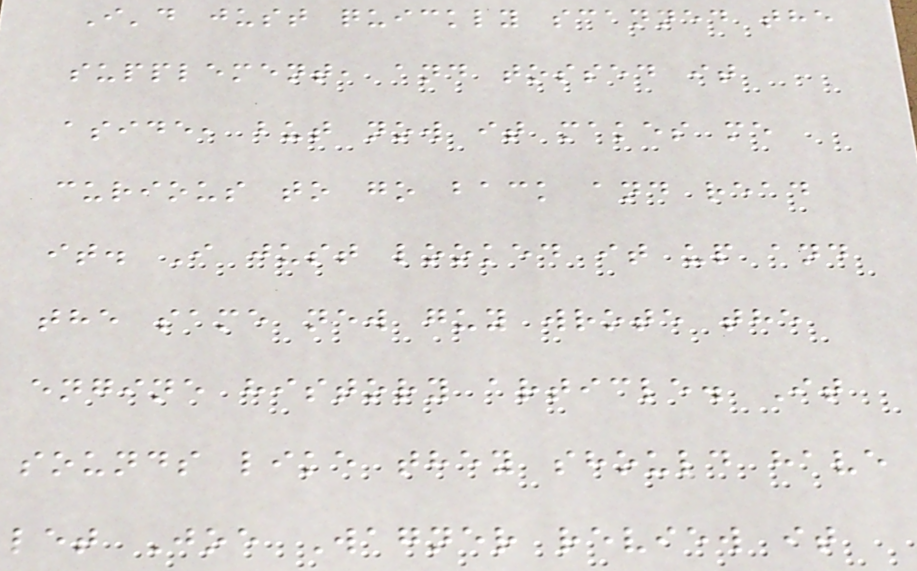I'd just quickly scanned the
supplement, and tossed it
aside, but now it makes me
curious to go back and read
it. I just looked it up and
the same new guy wrote the
engine history article. It
sounds like they should have
let Joe Wagner review it
